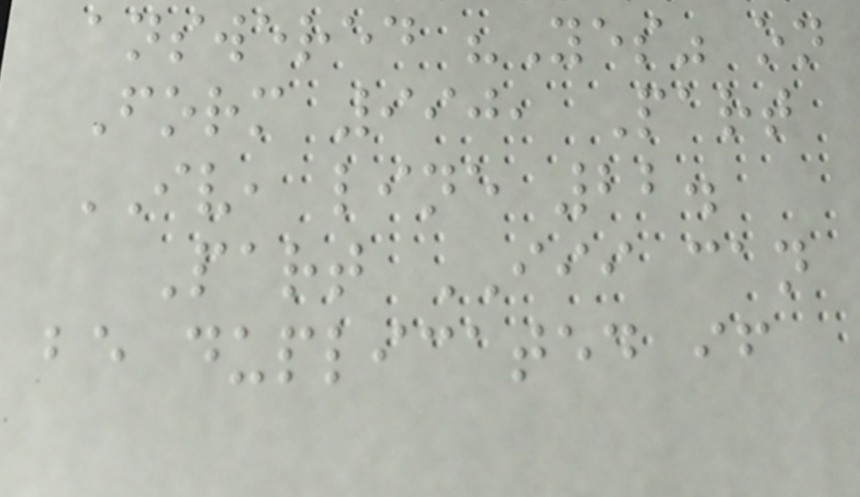answered "Yes" on
Form 990, Part
IV, line 22.
Part III can
be duplicated if
